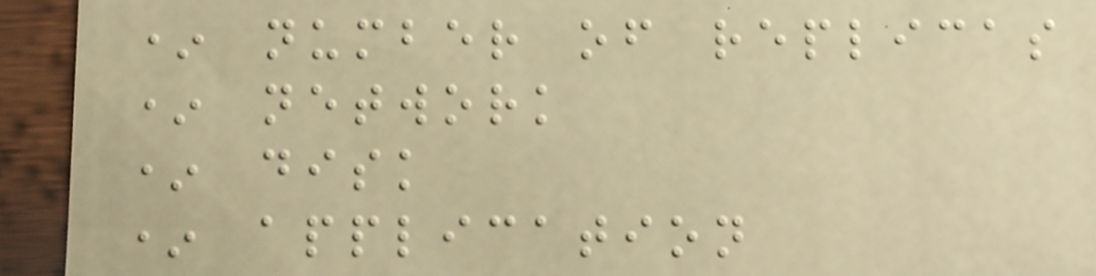* number of replicas
* network
* disk
* application
